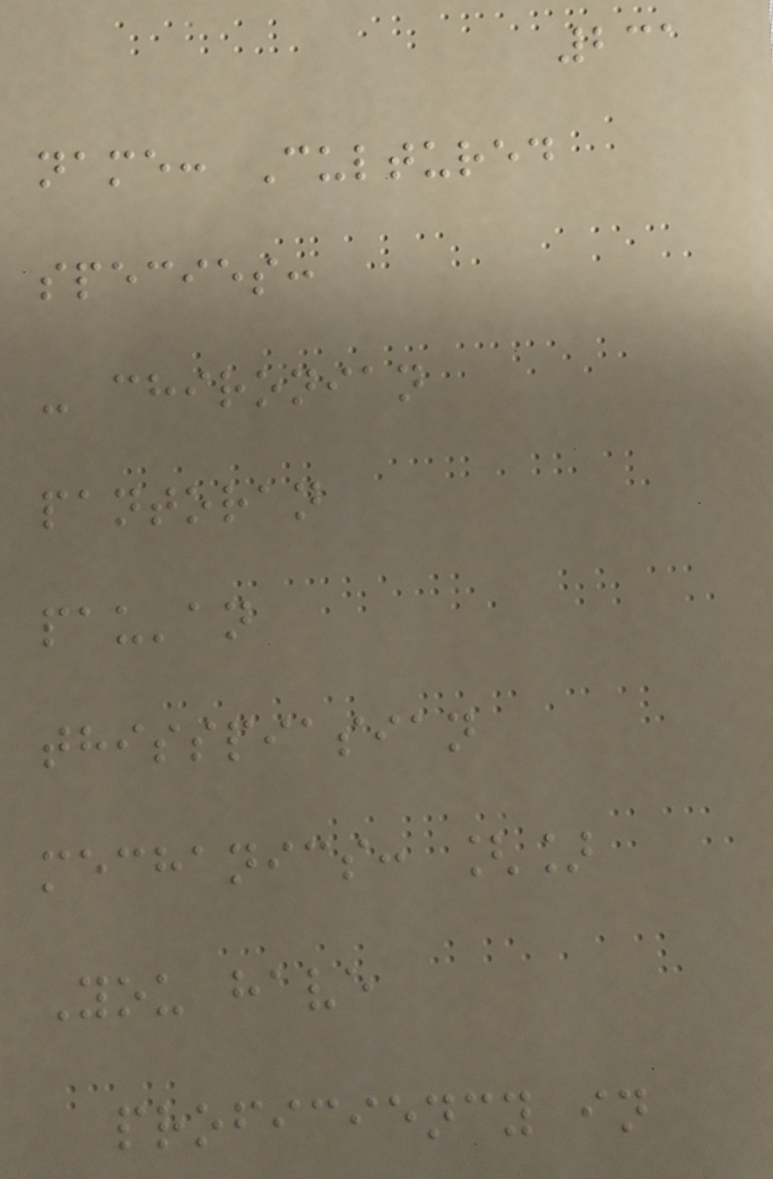231
name: Cultured
species:
- chironian
pantoran
pau'an
thisspiasian
mechanics: []
You have
proficiency in
